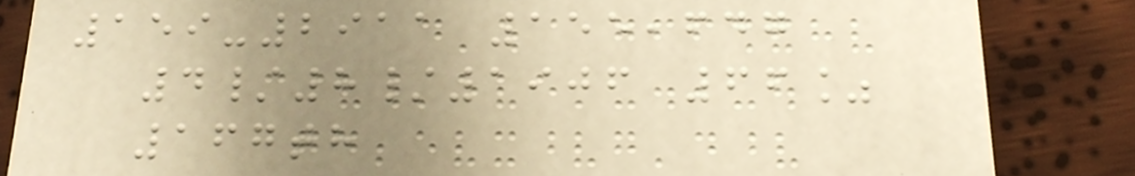159-2911 155,647
4/8/1906 66%
167th
